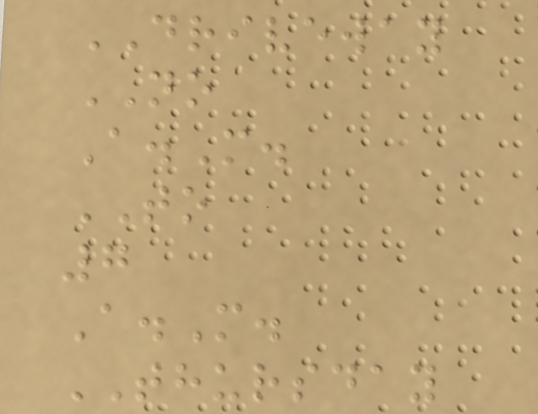DRIVEWAY
NO
A.M.
TO
7
A.M.
THURSDAY
